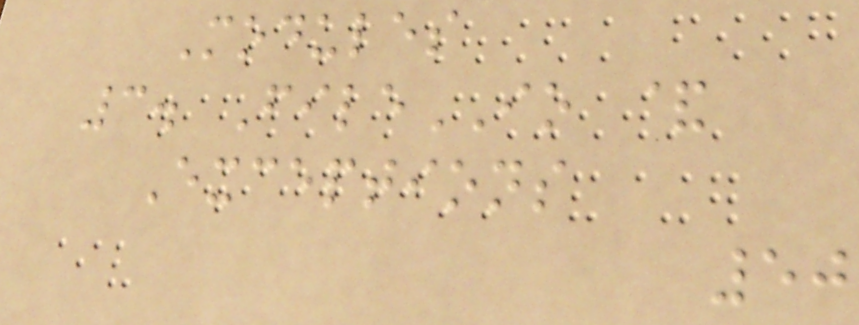Modules
3. FileIO &
Exceptions
50
